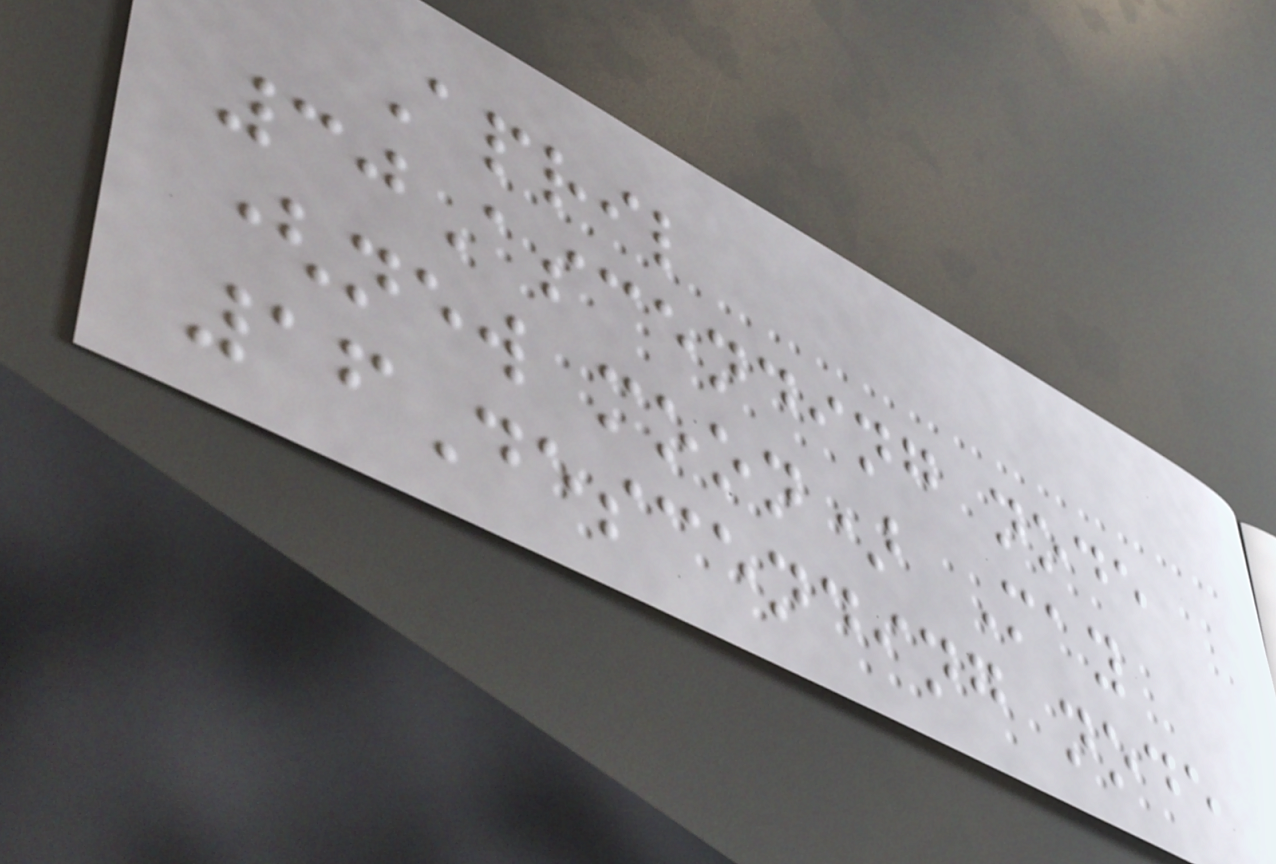April
30Ascending node
(new moon) May
16Descending node
